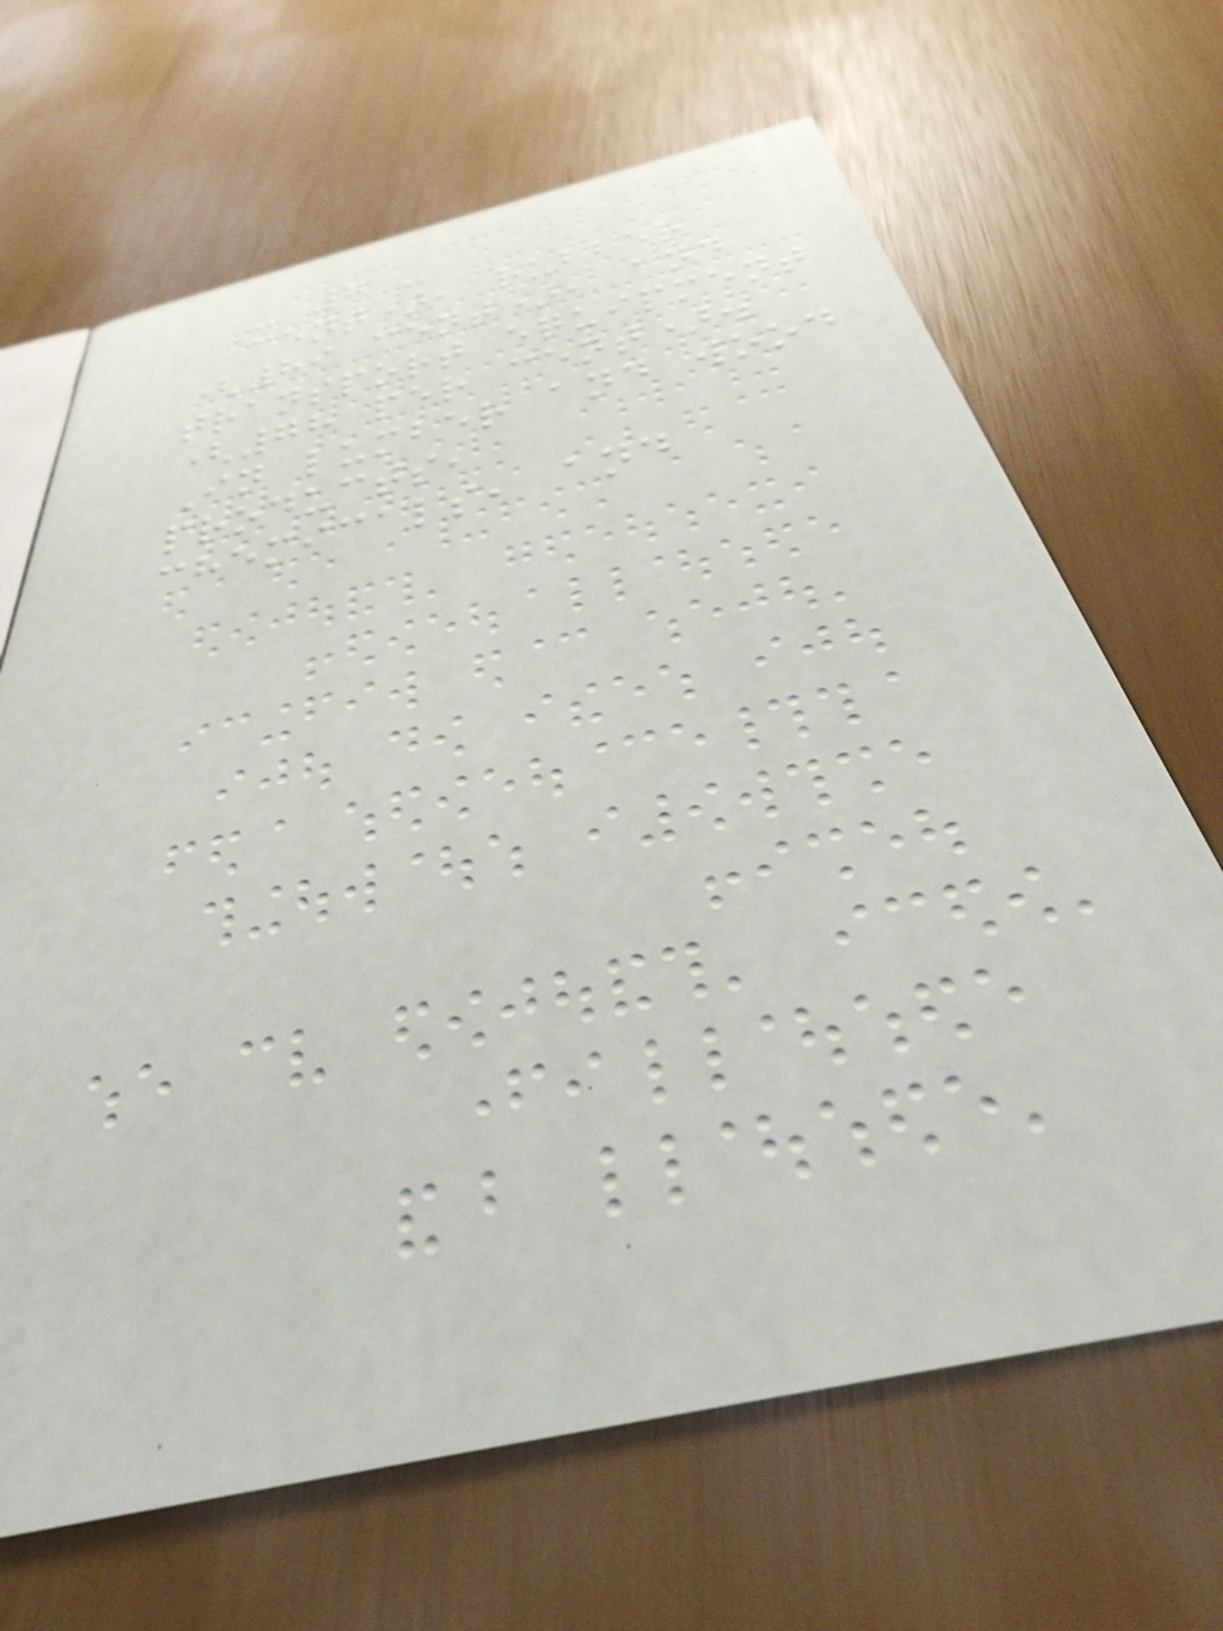- 7 -
cent), rubber
(89 cent), and
transport equipment
(78 per cent).
In lumber and wood
products,
chemicals, and
